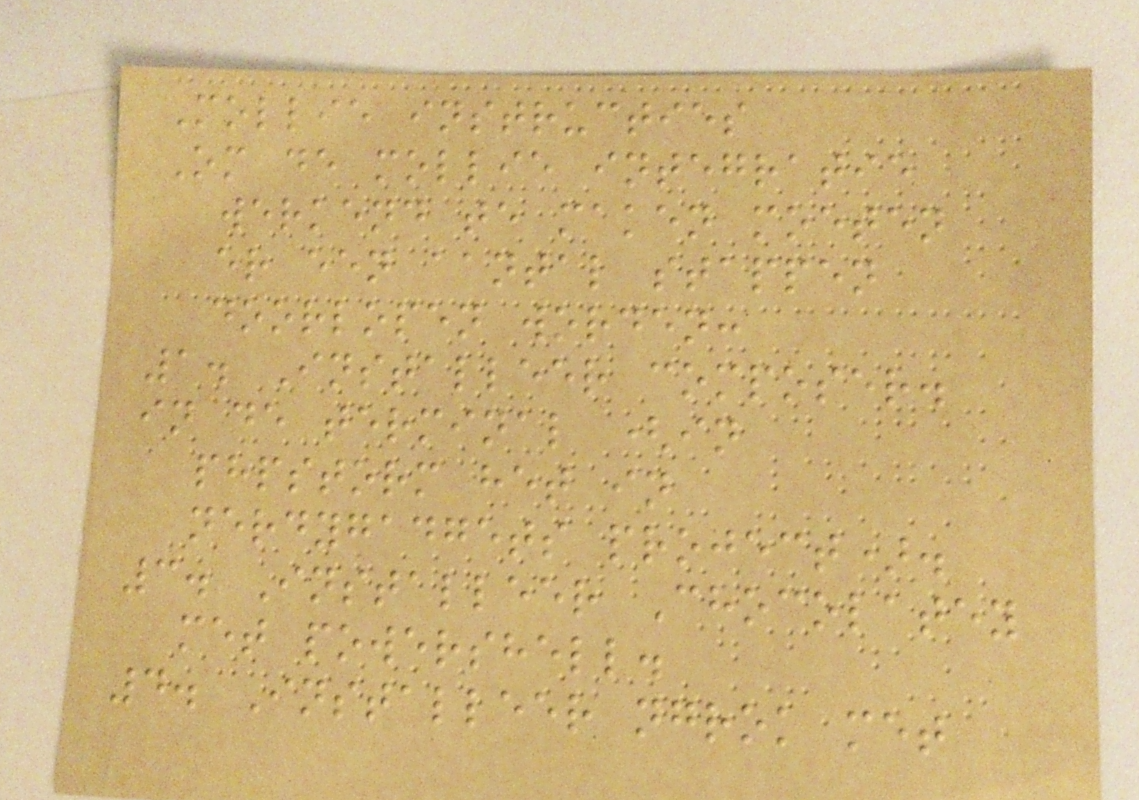Mollie instructies
Om de mollie integratie
werkend te maken moeten
er een aantal stappen
doorlopen worden:
1. Installeer composer.
in de terminal (in
phpstorm het in
nerdygadgets project).
3. Installeer Chocolatey
met powershell.
4. Installeer ngrok met
